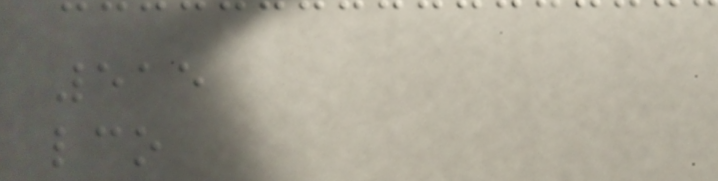515
lco
